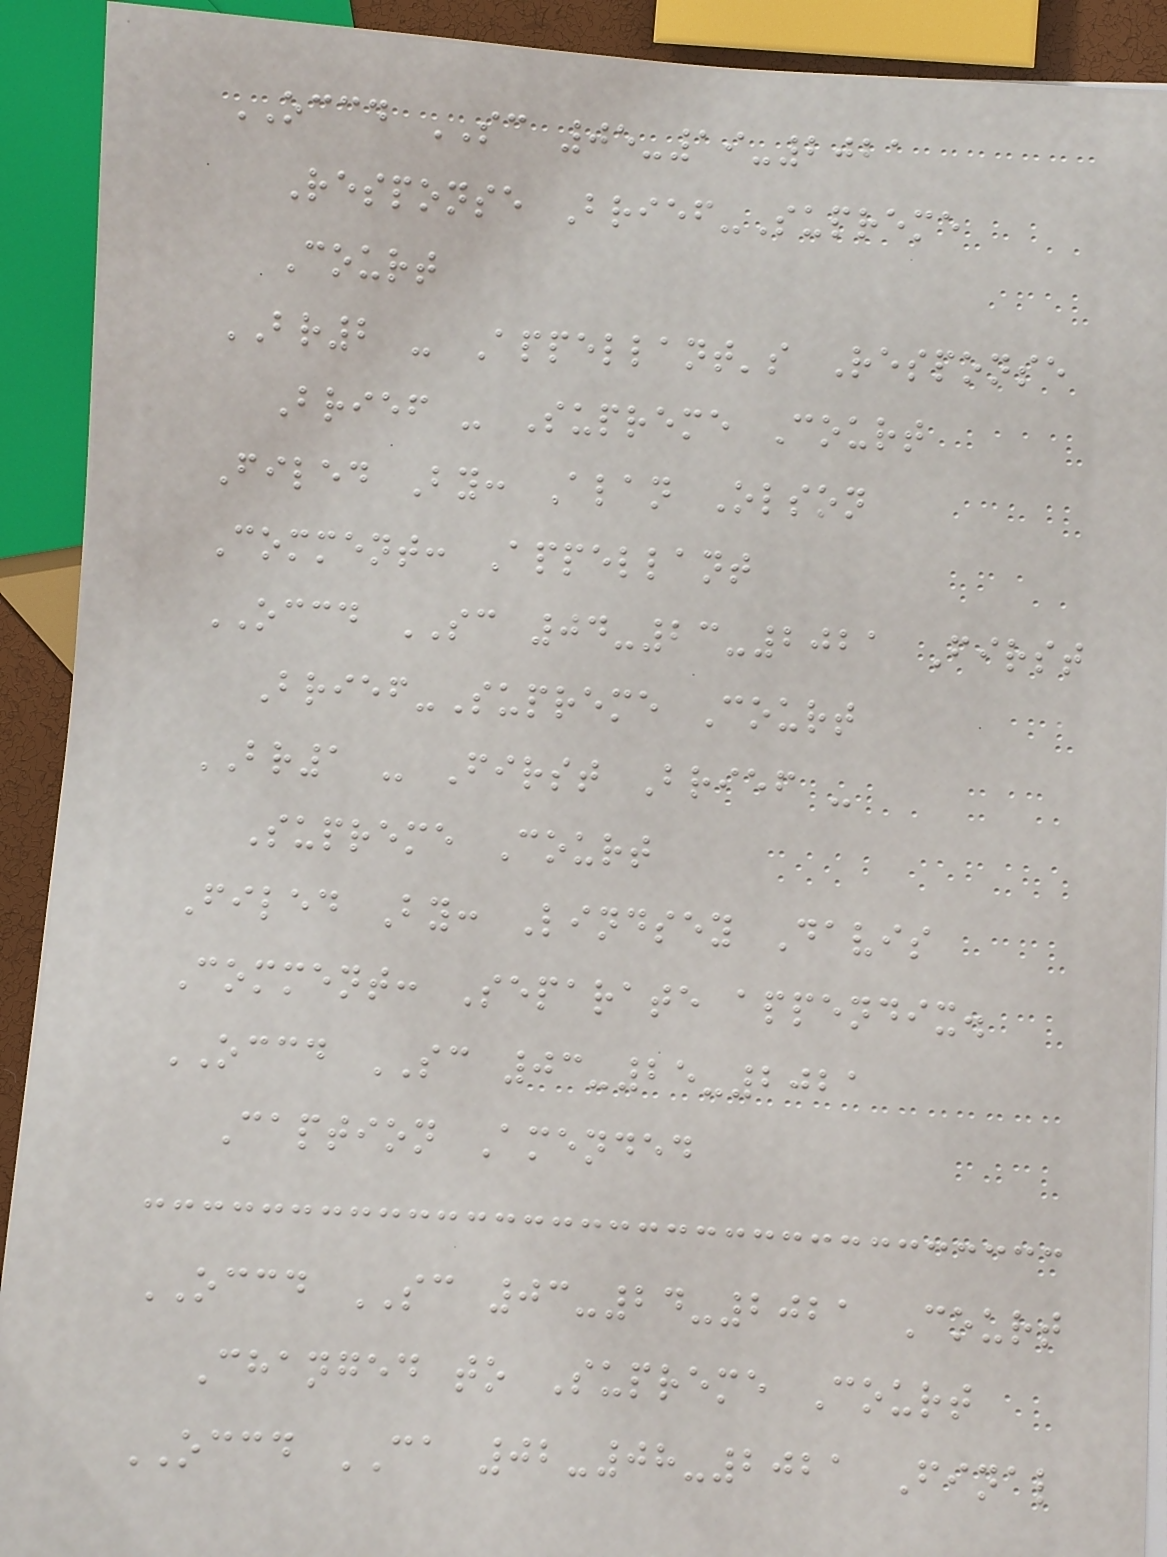OCCD SC 05-19-2021
Response Brief-Supreme
Court
BR2 - Appellant's Response
Brief - Supreme Court
Filed By: Alan Olson
Comment: Appellant
OCCD SC 04-23-2021 First
Brief-Supreme Court
BR1 - First Brief -
Supreme Court
Filed By: Lindsey Davis
Comment: Separate appendix.
OCCD SC 03-25-2021
Caption Amended
OCCD SC 03-24-2021 Court
Changed to Supreme Court
OCCD CA 02-08-2021 Final
